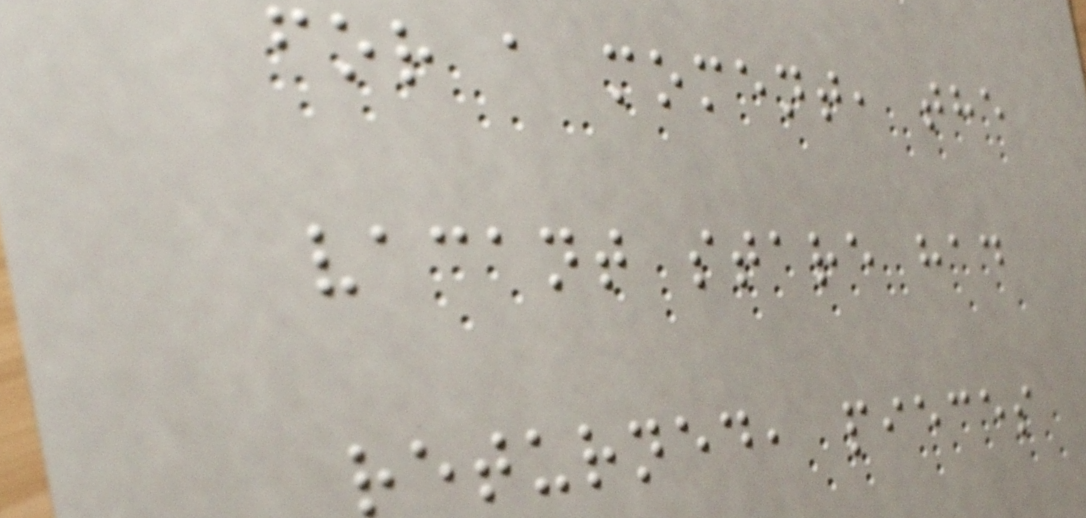for a moment, the
vacant stare had
returned, pieces
